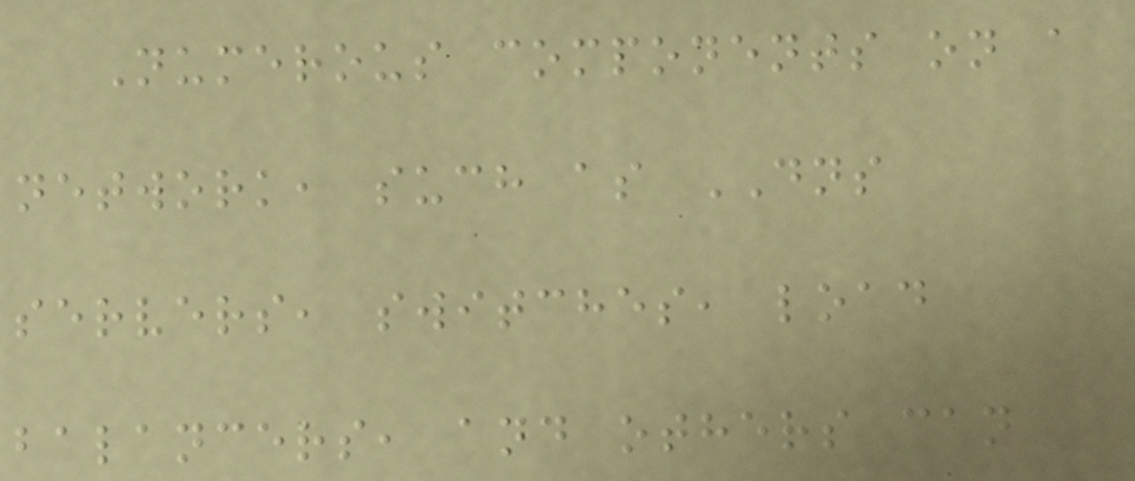Numerous components on a
network, such as DNS
servers, switches, load
balancers, and others can
